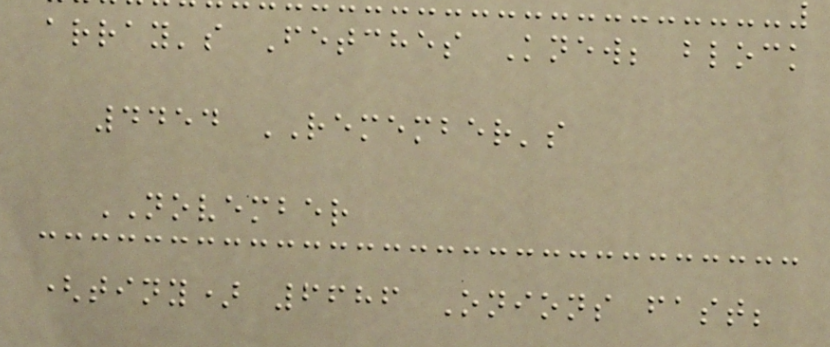array's Fetches Knew; block
4454 REMEMBER's
NOVEMBER
(tiny) 6686 Onions fast;
